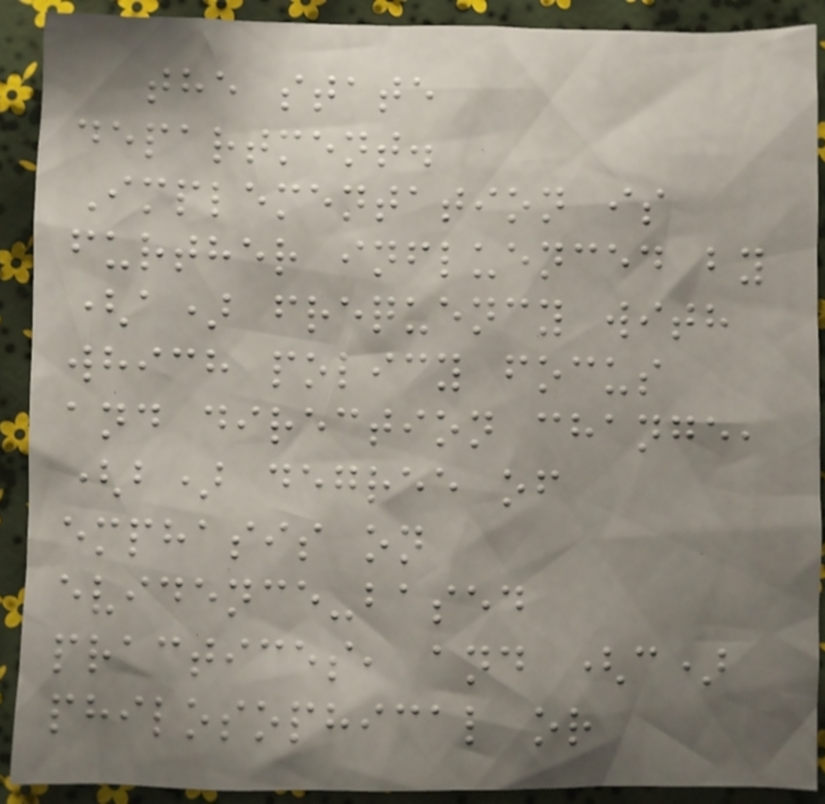the state
department.
Implementation is
further influenced by
(a) frequency with
which policy focus
and direction change,
(b) degree of
emphasis on
evidence-based
practices, and (c)
philosophical or
